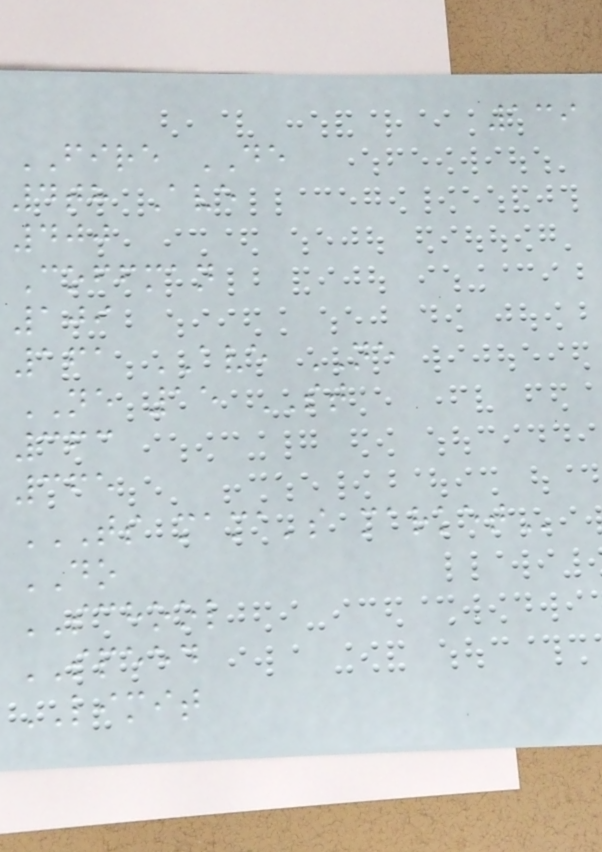139
FIRE DE
4th Ave
400
Coffman
109
161 AVE NE
NE 15 ST
363
365
TS MAMA'S MARKET
DO
SCHOOL
SPEED
LIMIT
